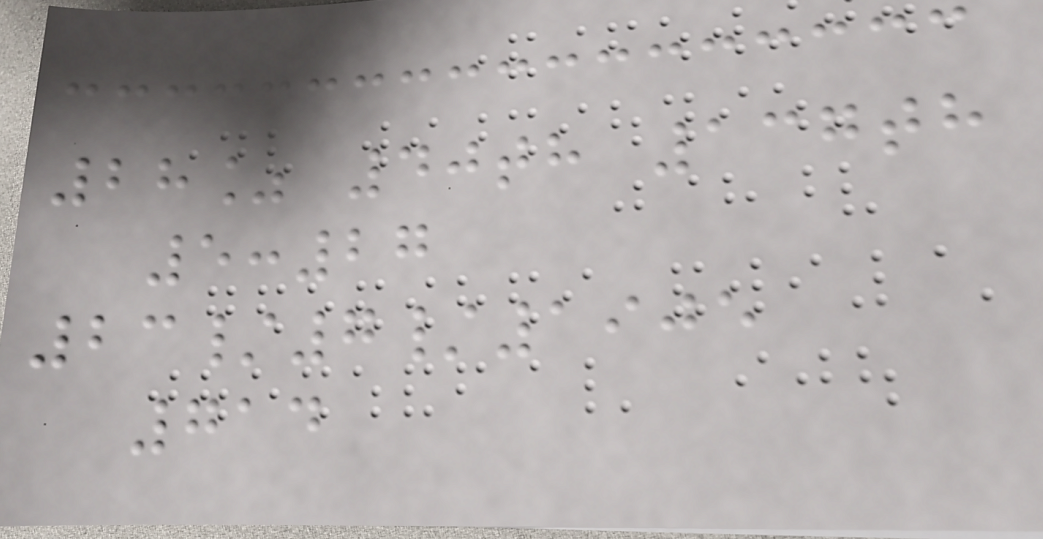28% 40th 137th
5:27
23/7/1905
714
